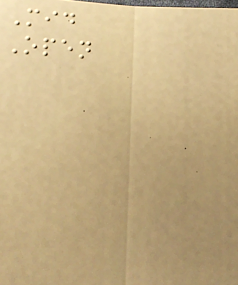Mid
Open
